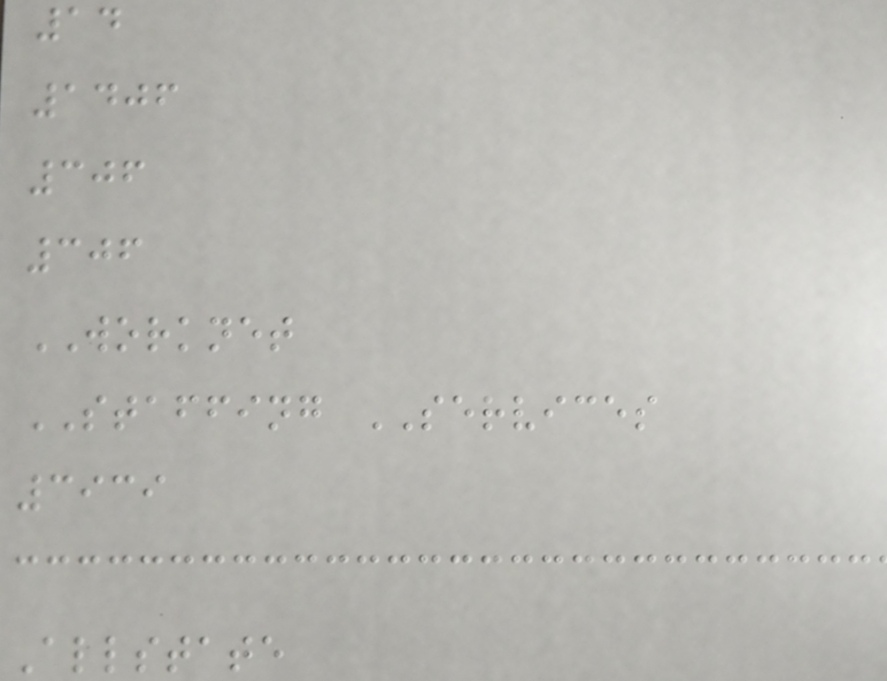14
1406
306
306
WORKNET
STAFFING SERVICES
3939
Allstate
